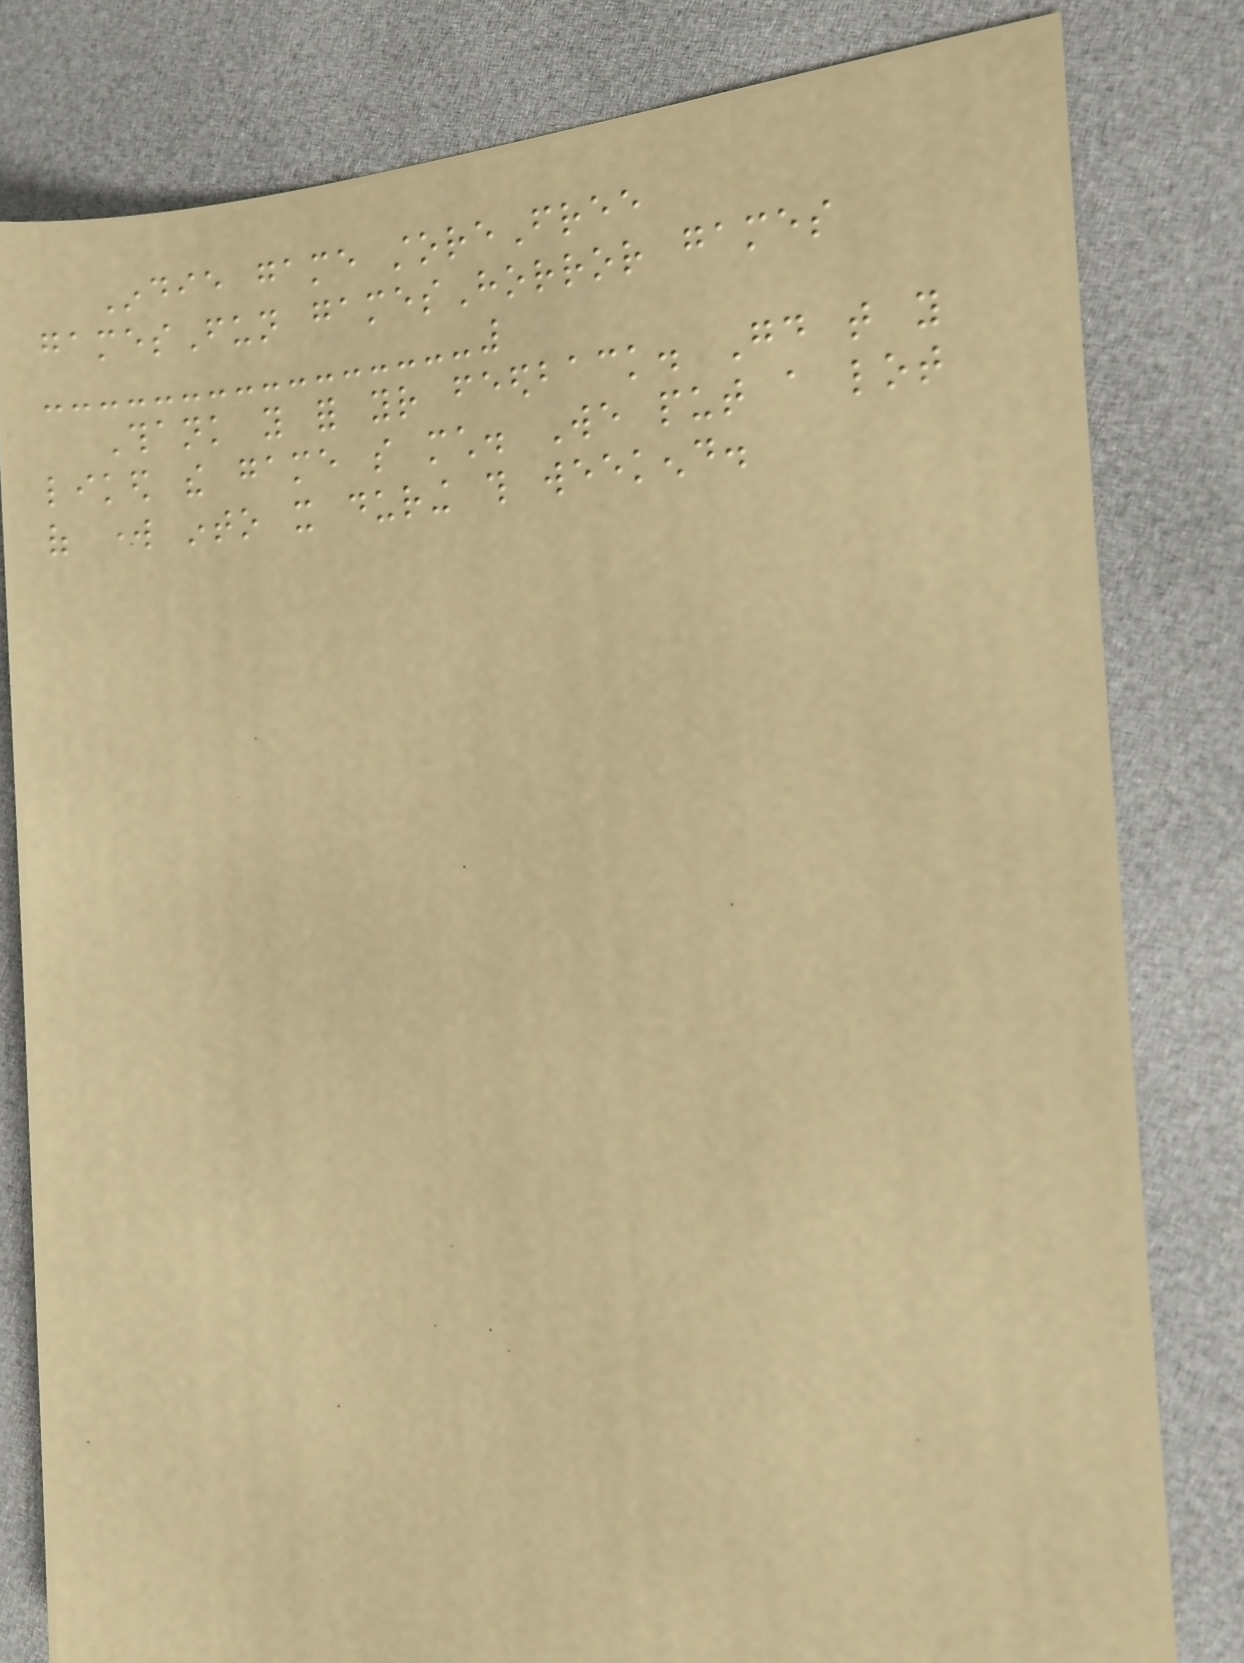Indie game storeFree
gamesFun gamesHorror games
Thank you for your feedback. Good that you
liked the game so much. We put a lot
of work into it during this weekend.
